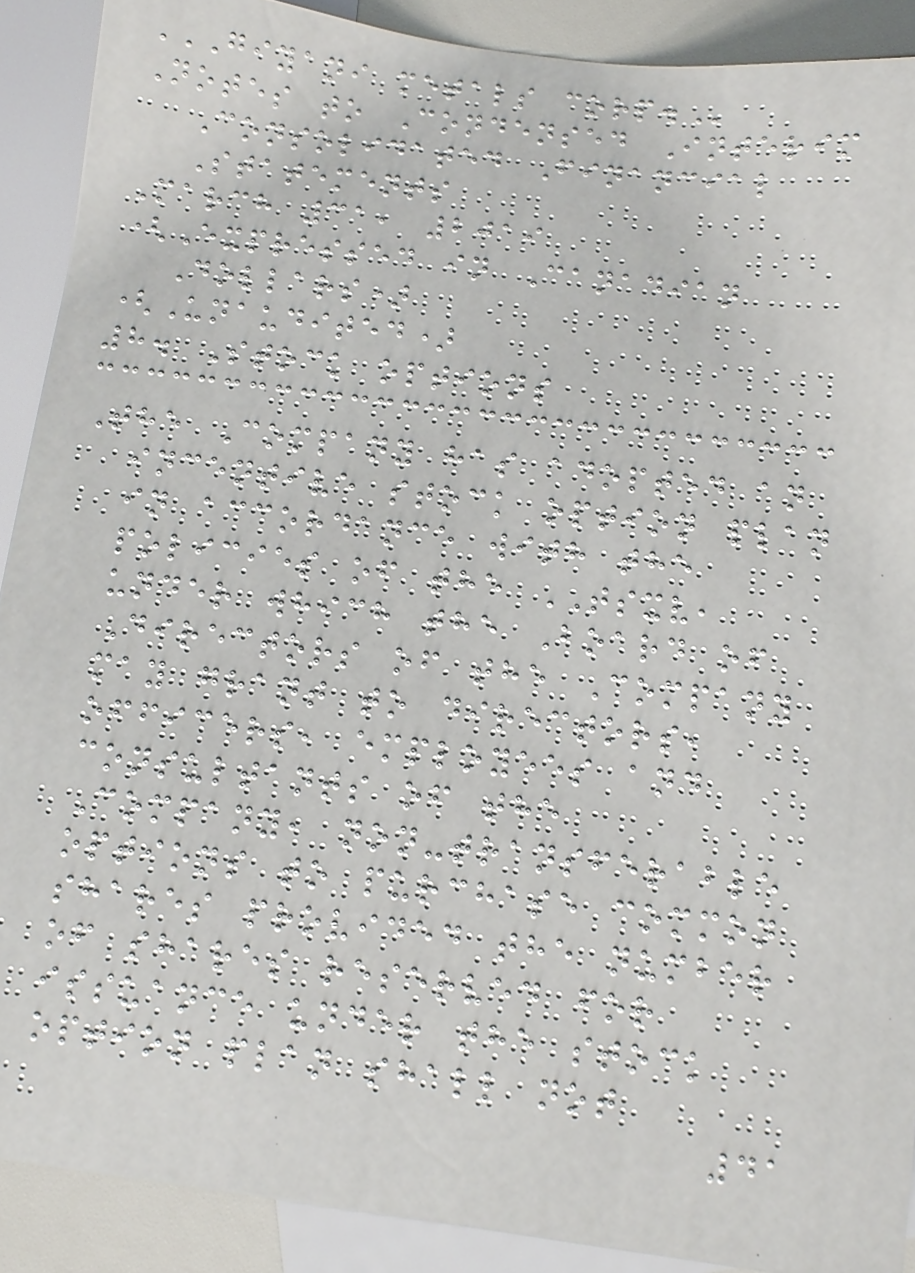GIYANI METALS CORP.
Notes to Condensed Interim
Consolidated Financial
Statements
March 31, 2019
(Expressed in Canadian
Dollars)
(Unaudited)
8. Stock options
The Company has adopted an
incentive stock option plan
in accordance with the
policies of the TSXV,
under which the Board of
Directors of the Company
may grant to directors,
officers, employees and
consultants of the
Company, non-transferable
options to purchase common
shares provided the number
of shares reserved for
issuance under the stock
option plan shall not
41
